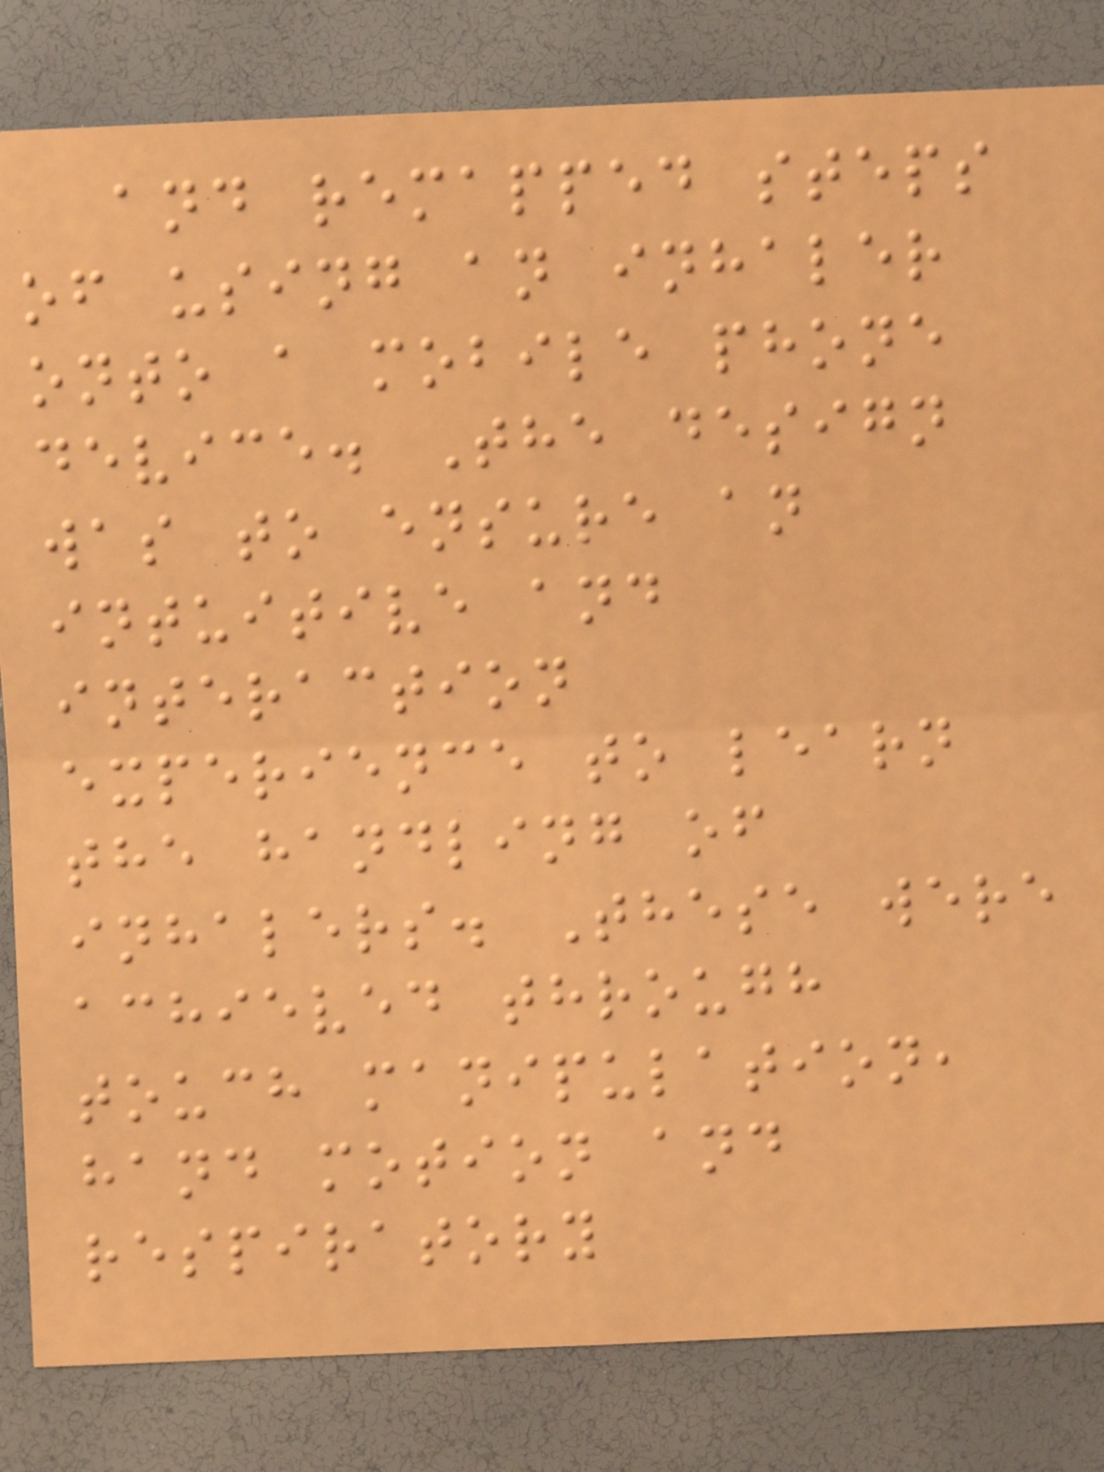and remapped steps
of using an inhaler
onto a mobile phone
device. The design
was to ensure an
intuitive and
interaction
experience to learn
the handling of
inhalers. These were
achieved through
touch manipulation,
hand motion and
respiratory
